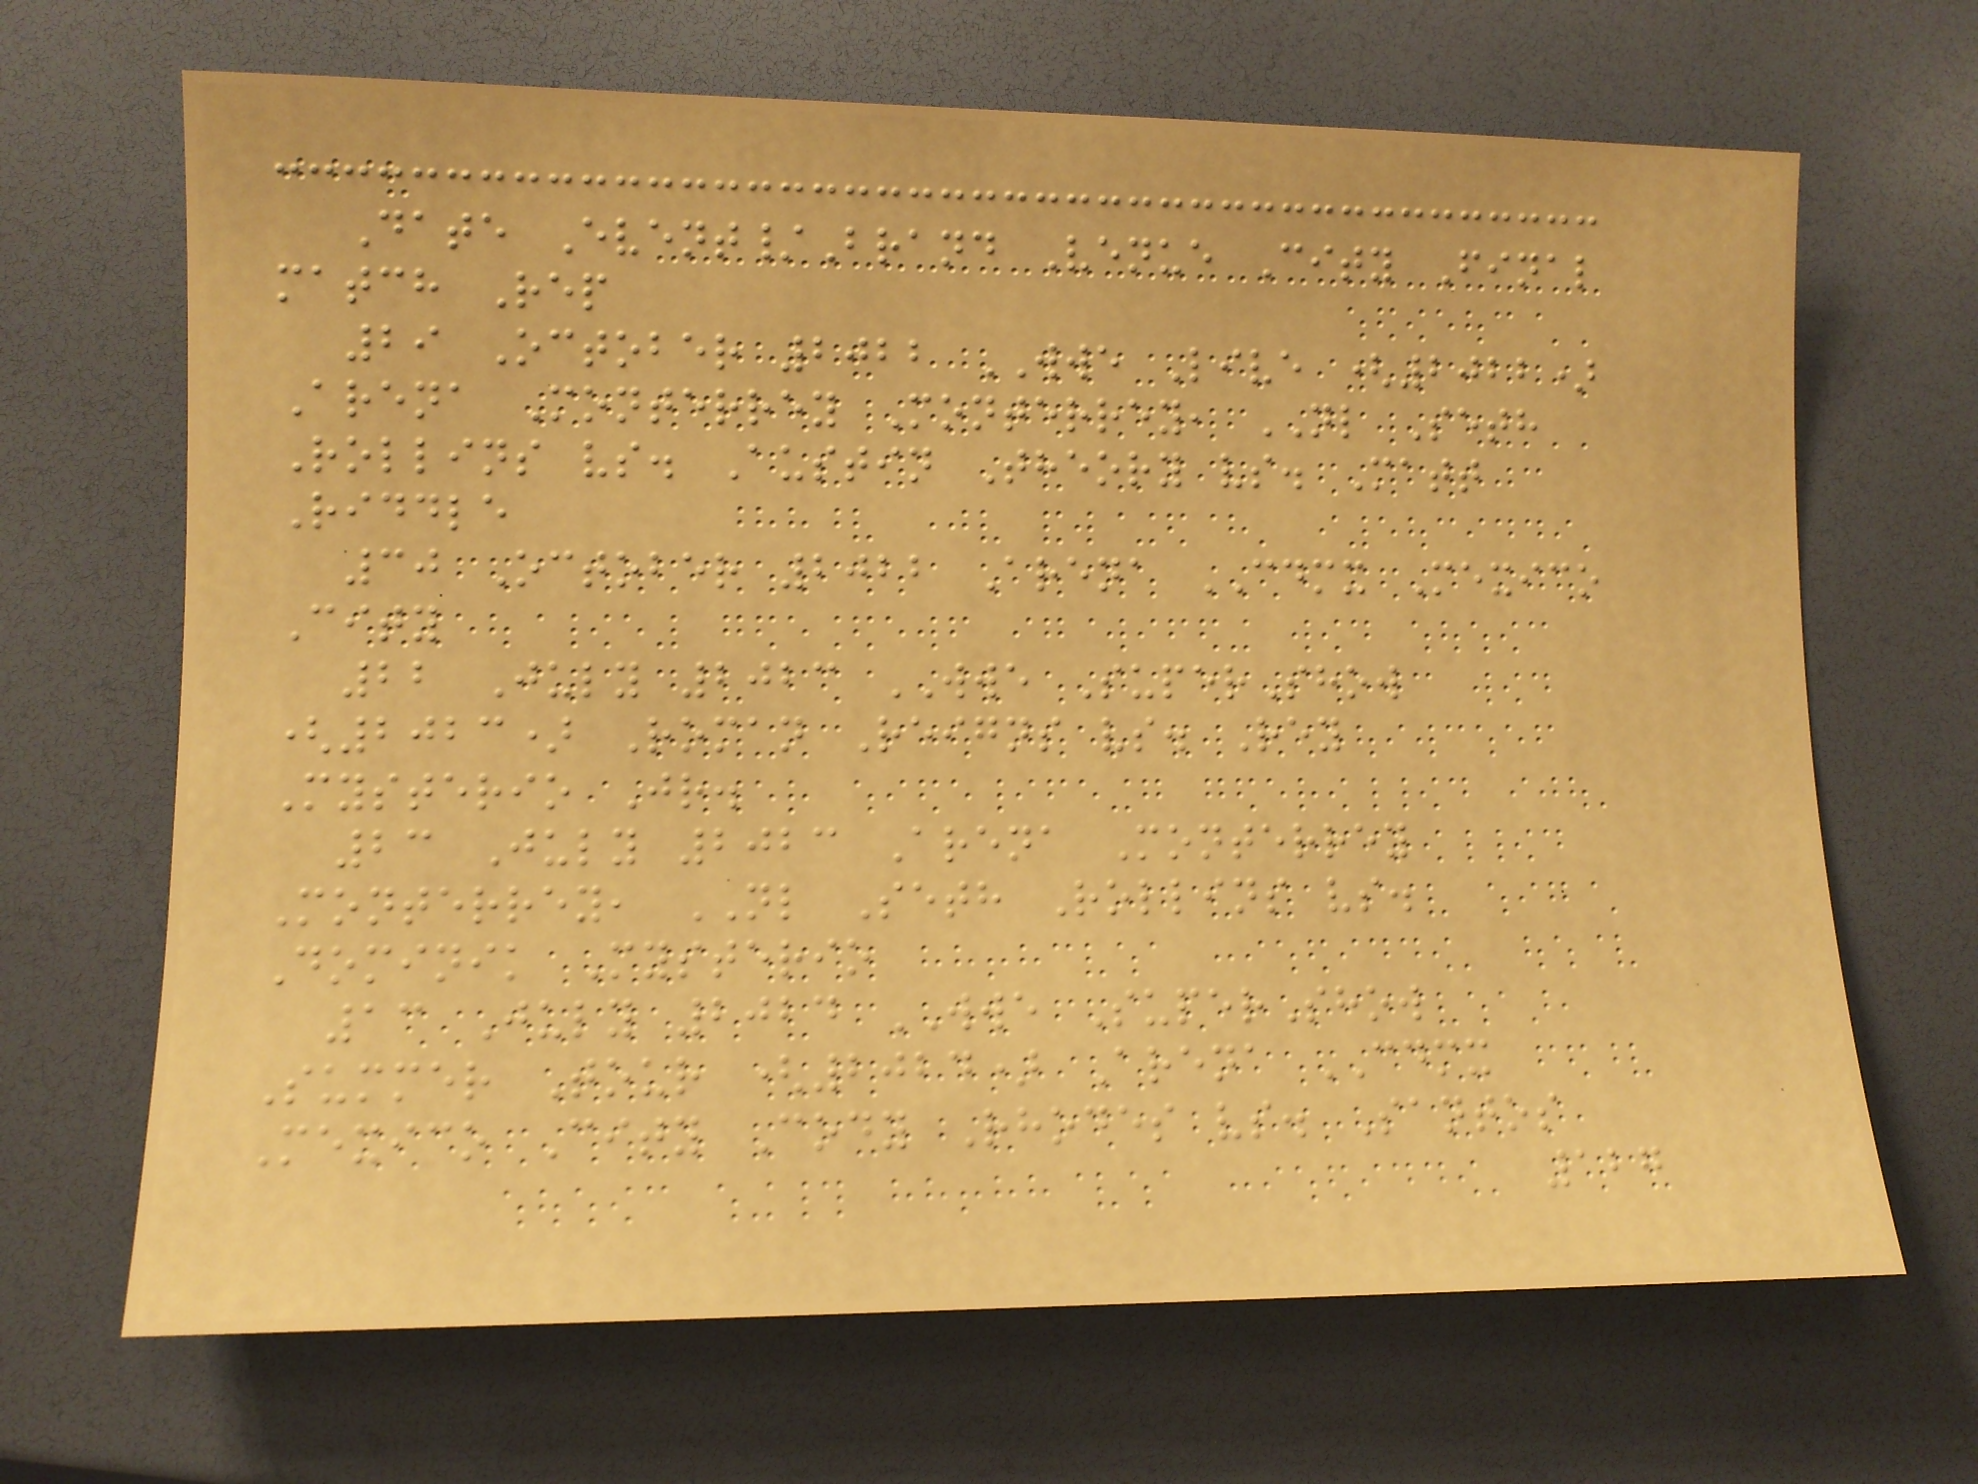Date Event/Brand Venue City Final
match Rep
29 October 2022 WWE Live (2022)
Arena Monterrey Monterrey, NL Seth
Rollins vs. Austin Theory vs. Matt
Riddle
30 October 2022 Arena CDMX Mexico
City
22 July 2023 WWE SuperShow
(2023) Roman Reigns vs. Rey
Mysterio Jr.
23 July 2023 Arena Monterrey
Monterrey, NL Seth Rollins vs.
Dominik Mysterio
13 July 2024 WWE SuperShow
Summer Tour (2024) Arena CDMX
Mexico City Cody Rhodes vs. Santos
127
